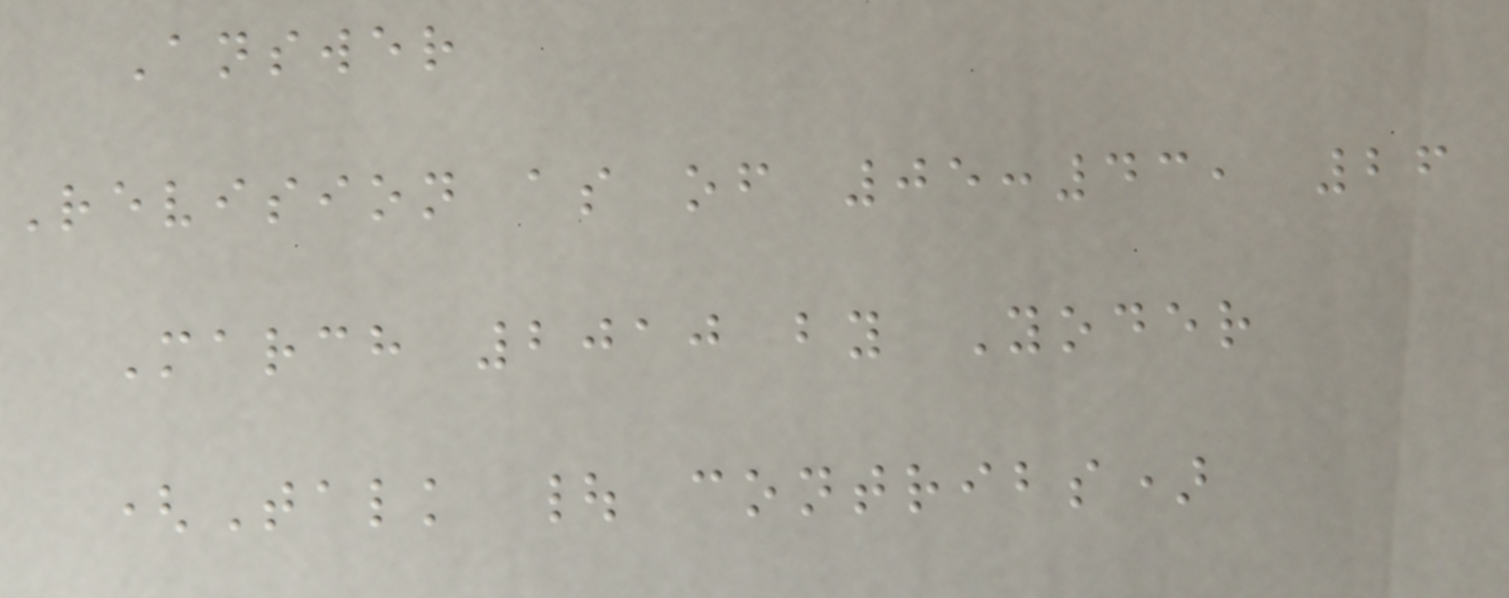Answer
Revision as of 05:43, 26
March 2010 by Yoder
(Talk | contribs)
